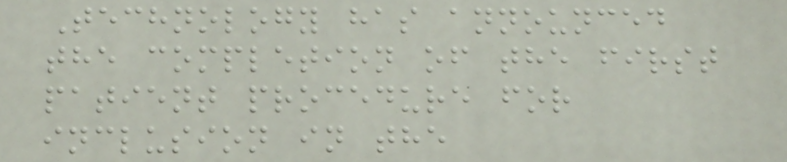Technology has announced
the completion of the first
patient procedure for
inclusion in the
